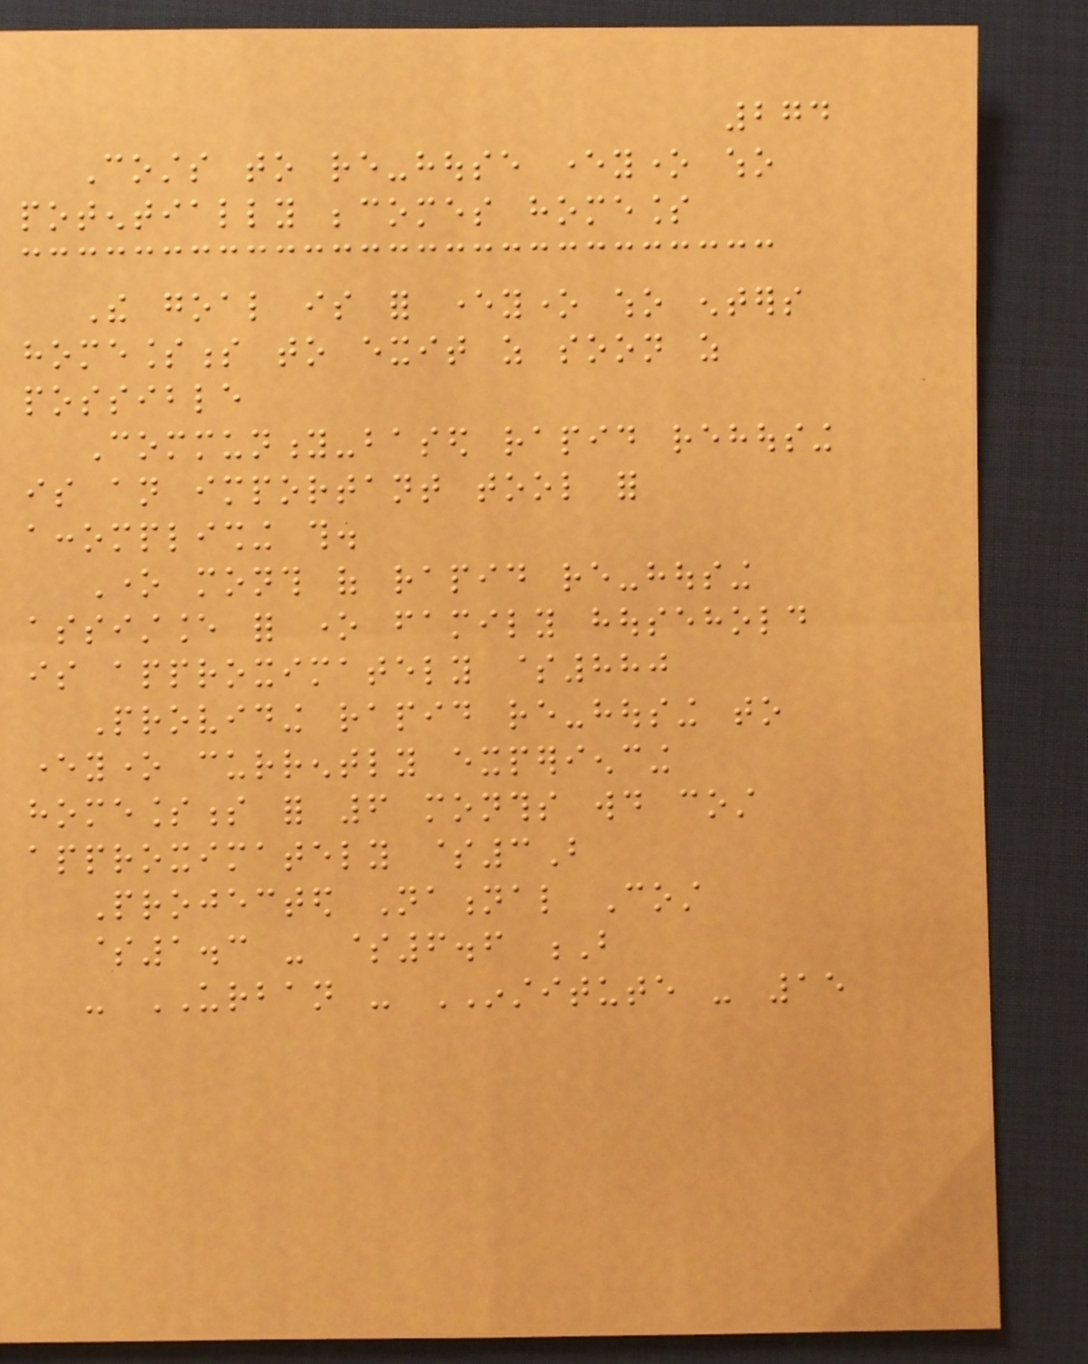274
Costs to re-house everyone who
potentially becomes homeless
The goal is for everyone who enters
homelessness to exit as soon as
possible
Community-based rapid rehousing
is an important tool for
accomplishing this.
One month of rapid re-housing
assistance for one family household
is approximately $880
Providing rapid re-housing to
everyone currently experiencing
homelessness for 6 months would cost
approximately $3B
Projected National Cost
$1.3 - $6.6 B
- URBAN - INSTITUTE - 15
